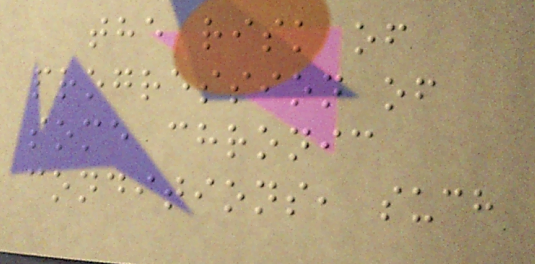the risk of
progression of
some chronic
conditions, such
